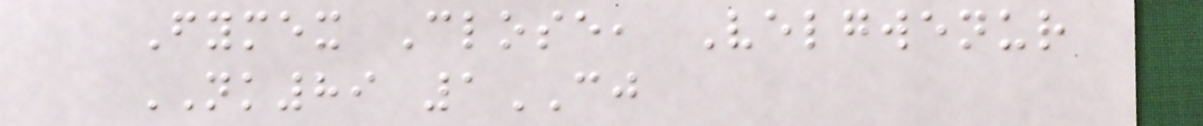Fymex Close, Velgwenur
NK89 1CJ
